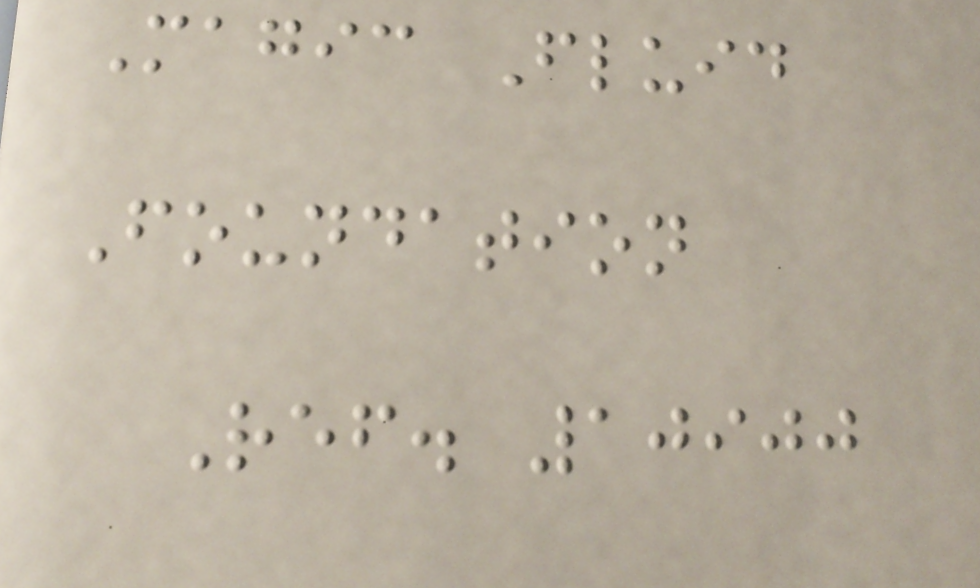Magic Fluid
Foundation
Ref. 10900
